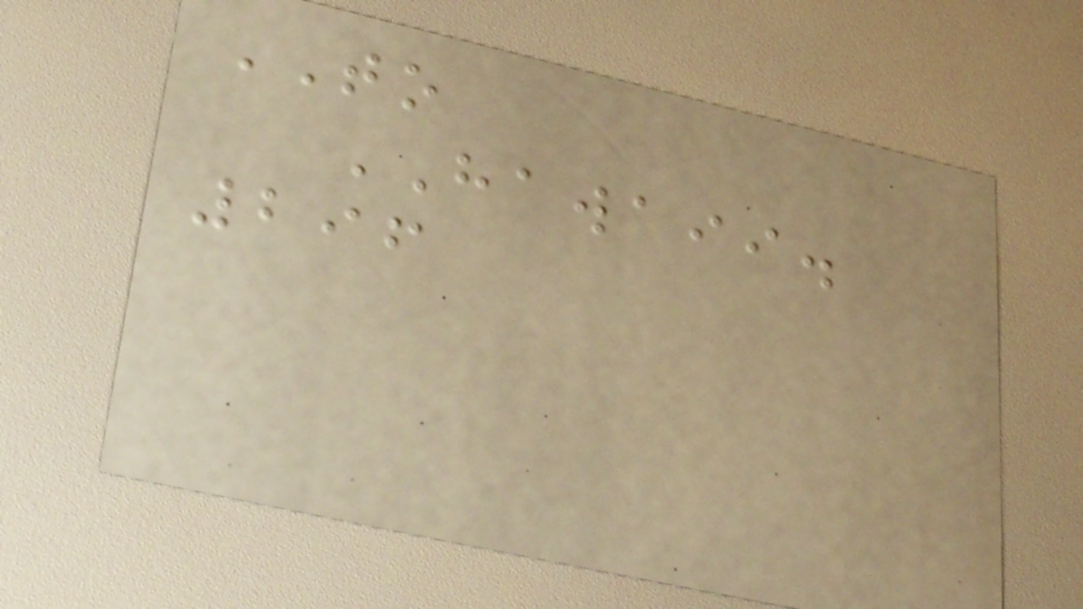TO
HAWAII.
296
